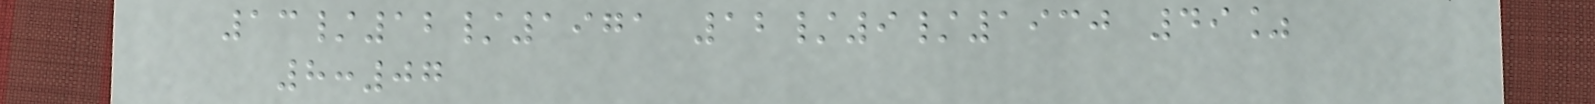13/12/1971 12/9/1930 49%
8:07
